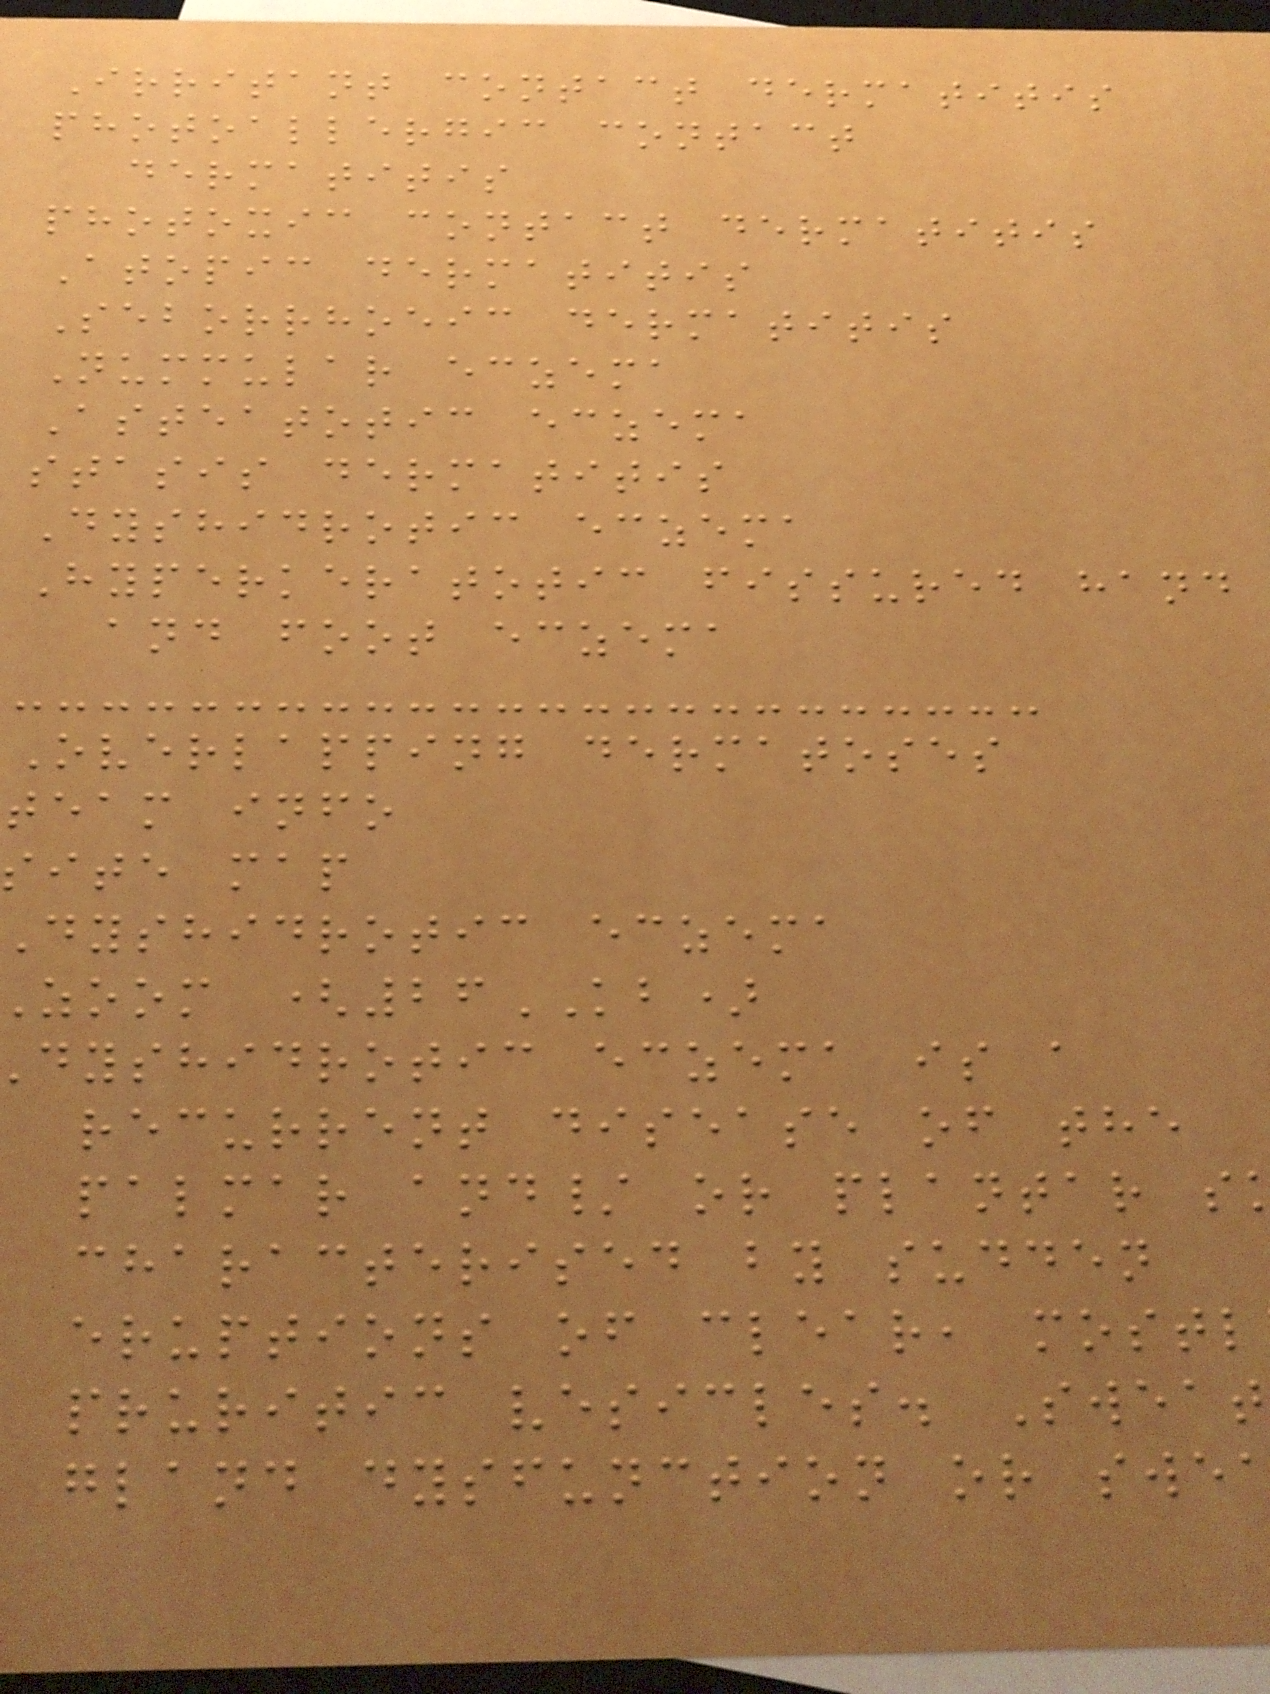Irritant contact dermatitis
photoallergic contact
dermatitis
photoxic contact dermatitis
Atopic dermatitis
Seborrhoeic dermatitis
Nummular eczema
Asteatotic eczema
stasis dermatitis
Dyshidrotic eczema
Hyperkeratotic fissured hand
and foot eczema
Overlapping dermatoses
team info
site map
dyshidrotic eczema
zoom (26KB)
dyshidrotic eczema is a
recurrent disease of the
palmar and/ or plantar s
characterised by sudden
eruptions of clear, mostl
pruritic vesicles. Sweat
gland dysfunction or swe
